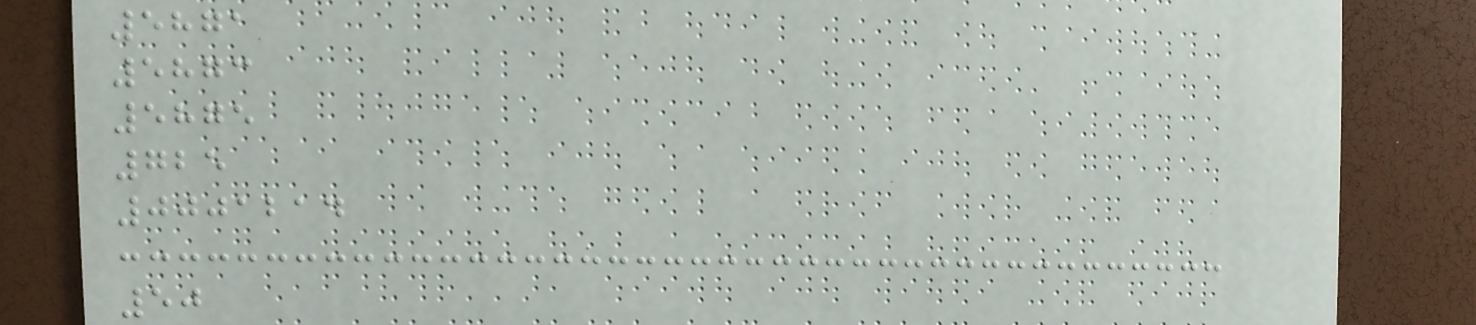5871
5873
5875
725
0001214
50
